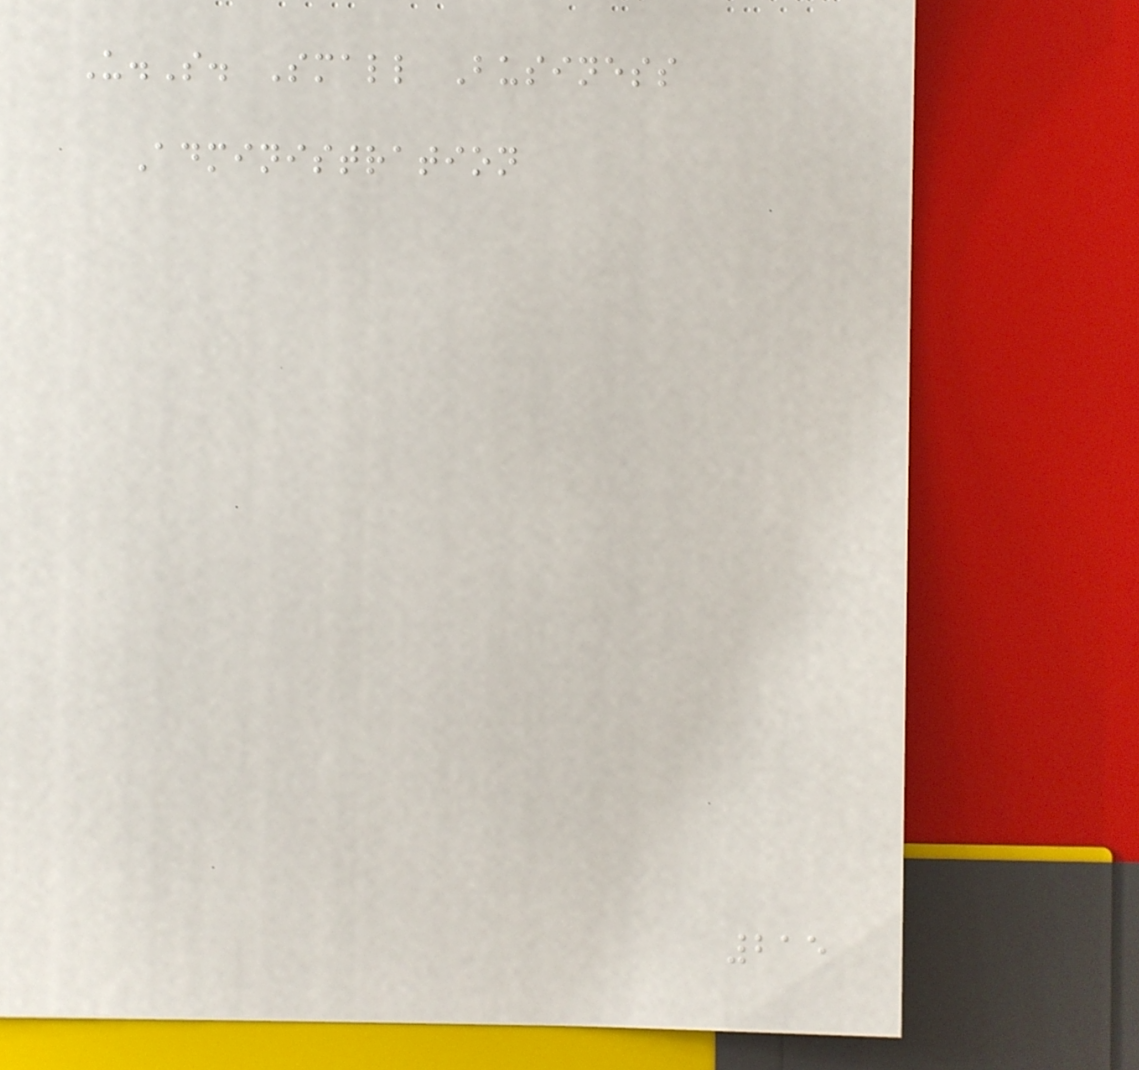U.S. Small Business
Administration
215
